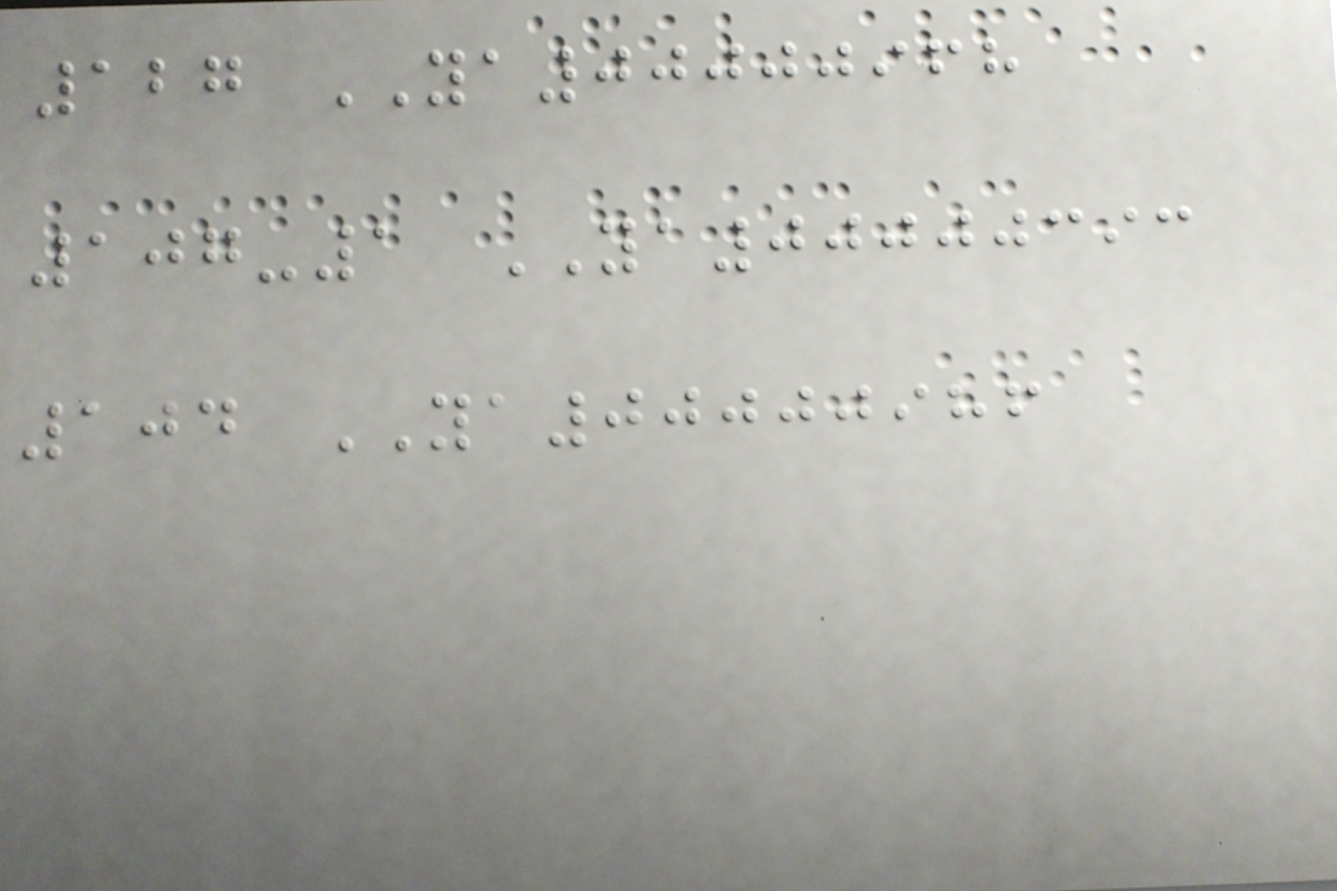127 YA00000968
107-1 YA00000393
104 YA00000986
